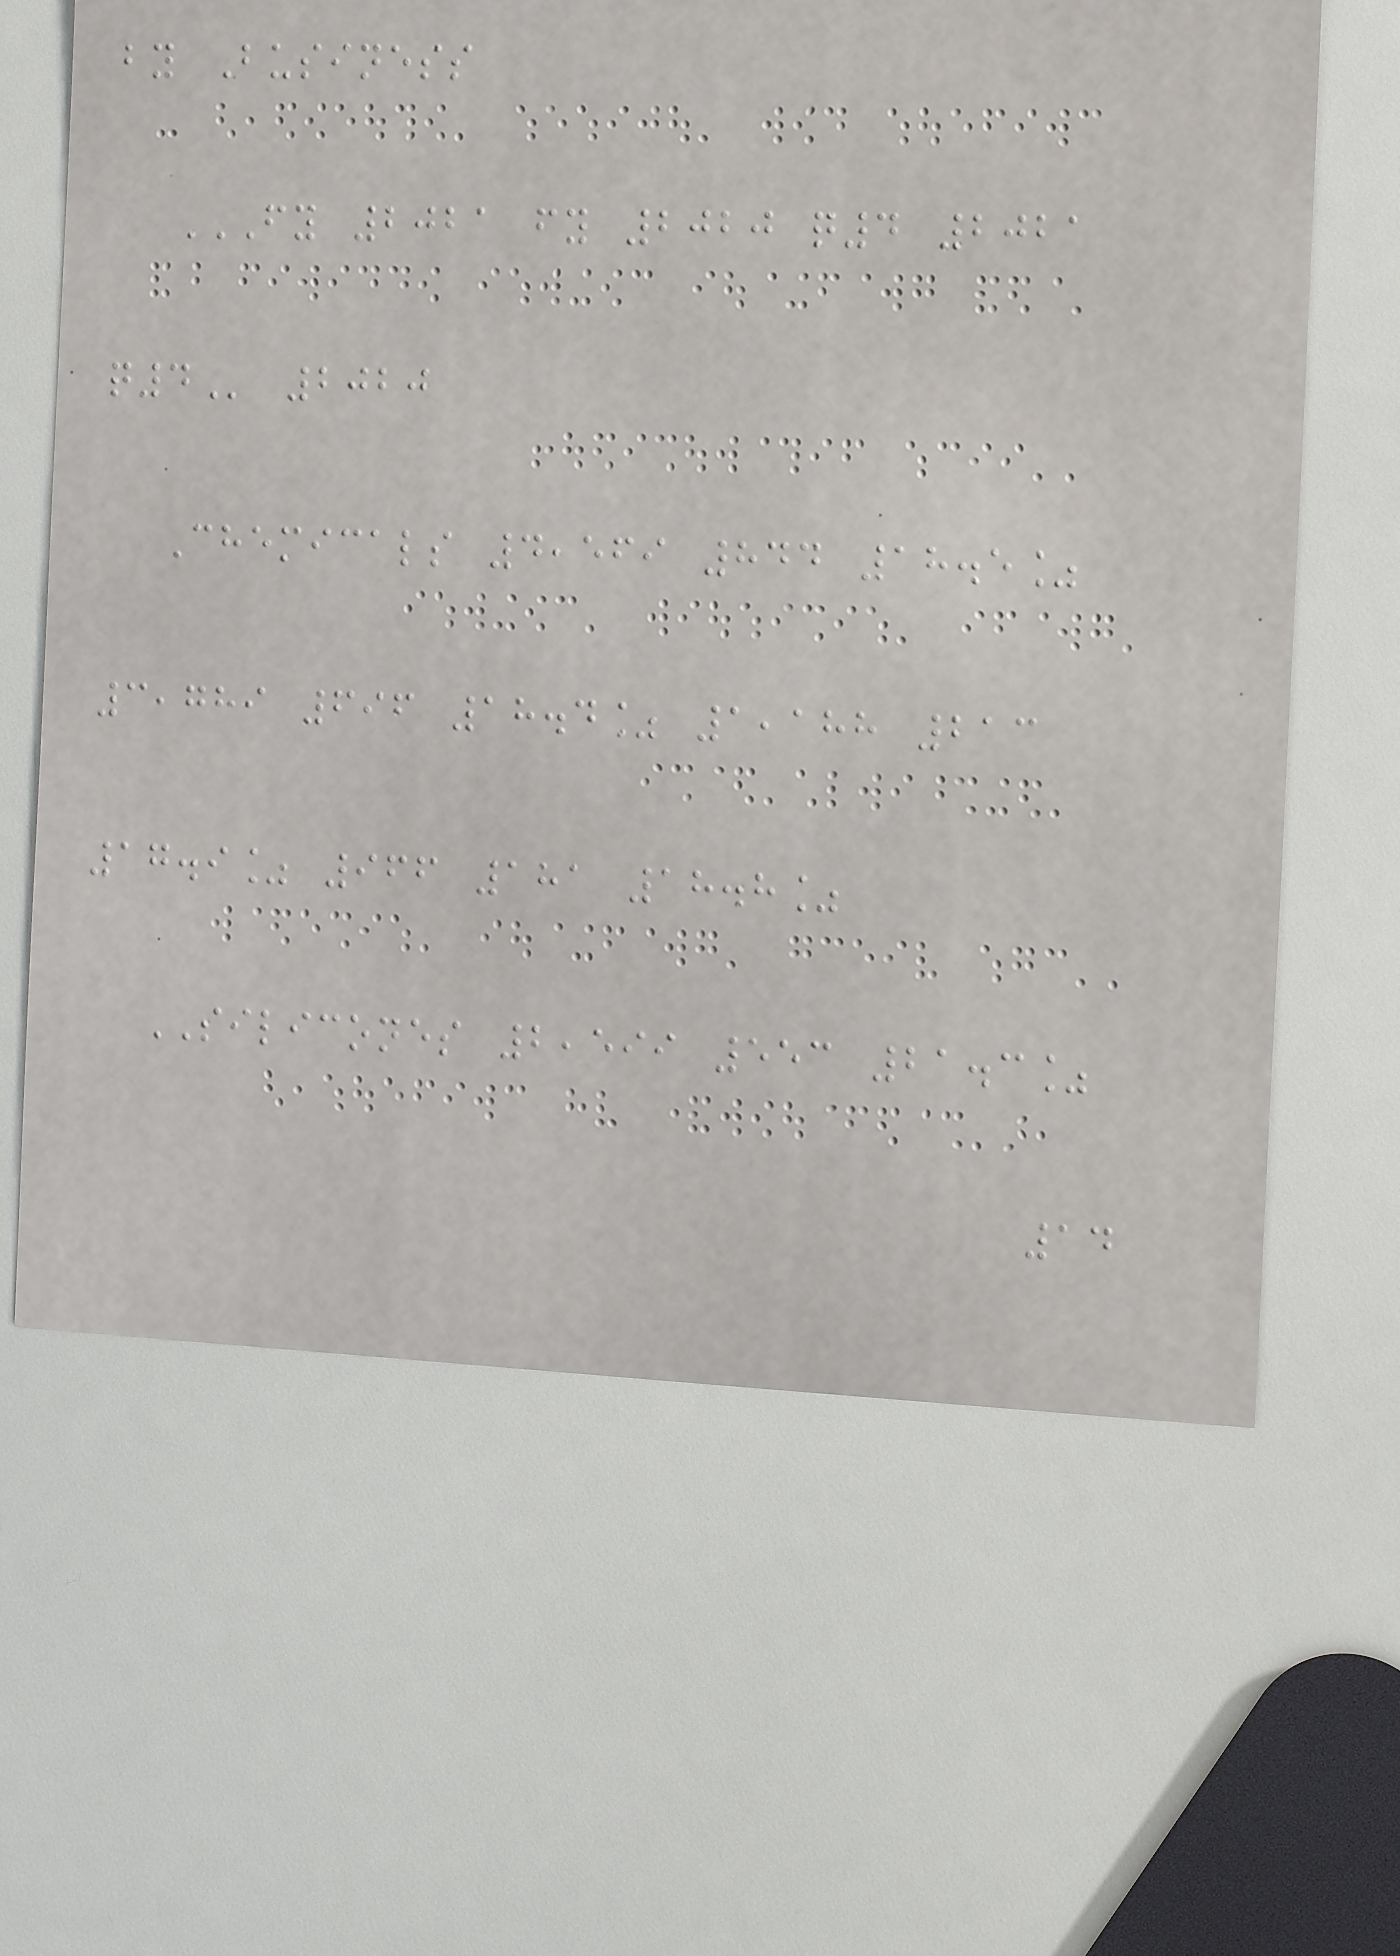by Business
FY 2021 FY 2020 Q4 2021
Q4 2020
Chemicals 4,569 844 18.5%
3,789 696 18.4% 1,188 213
17.9% 966 181 18.8%
SILICONES 2,599 553 21.3%
14
